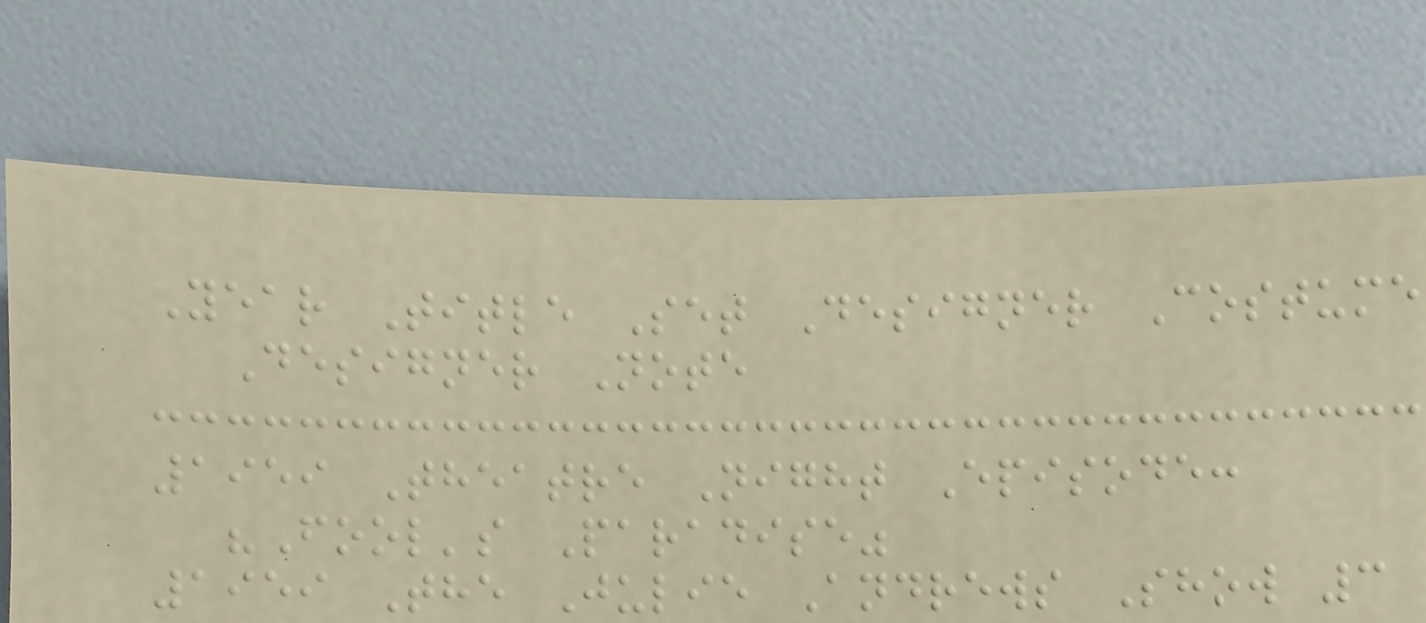Year Title Set Designer Costume
Designer Note
1959 Theatre Night Episode:
"Fool's Paradise"
1959 The Julie Andrews Show 3
